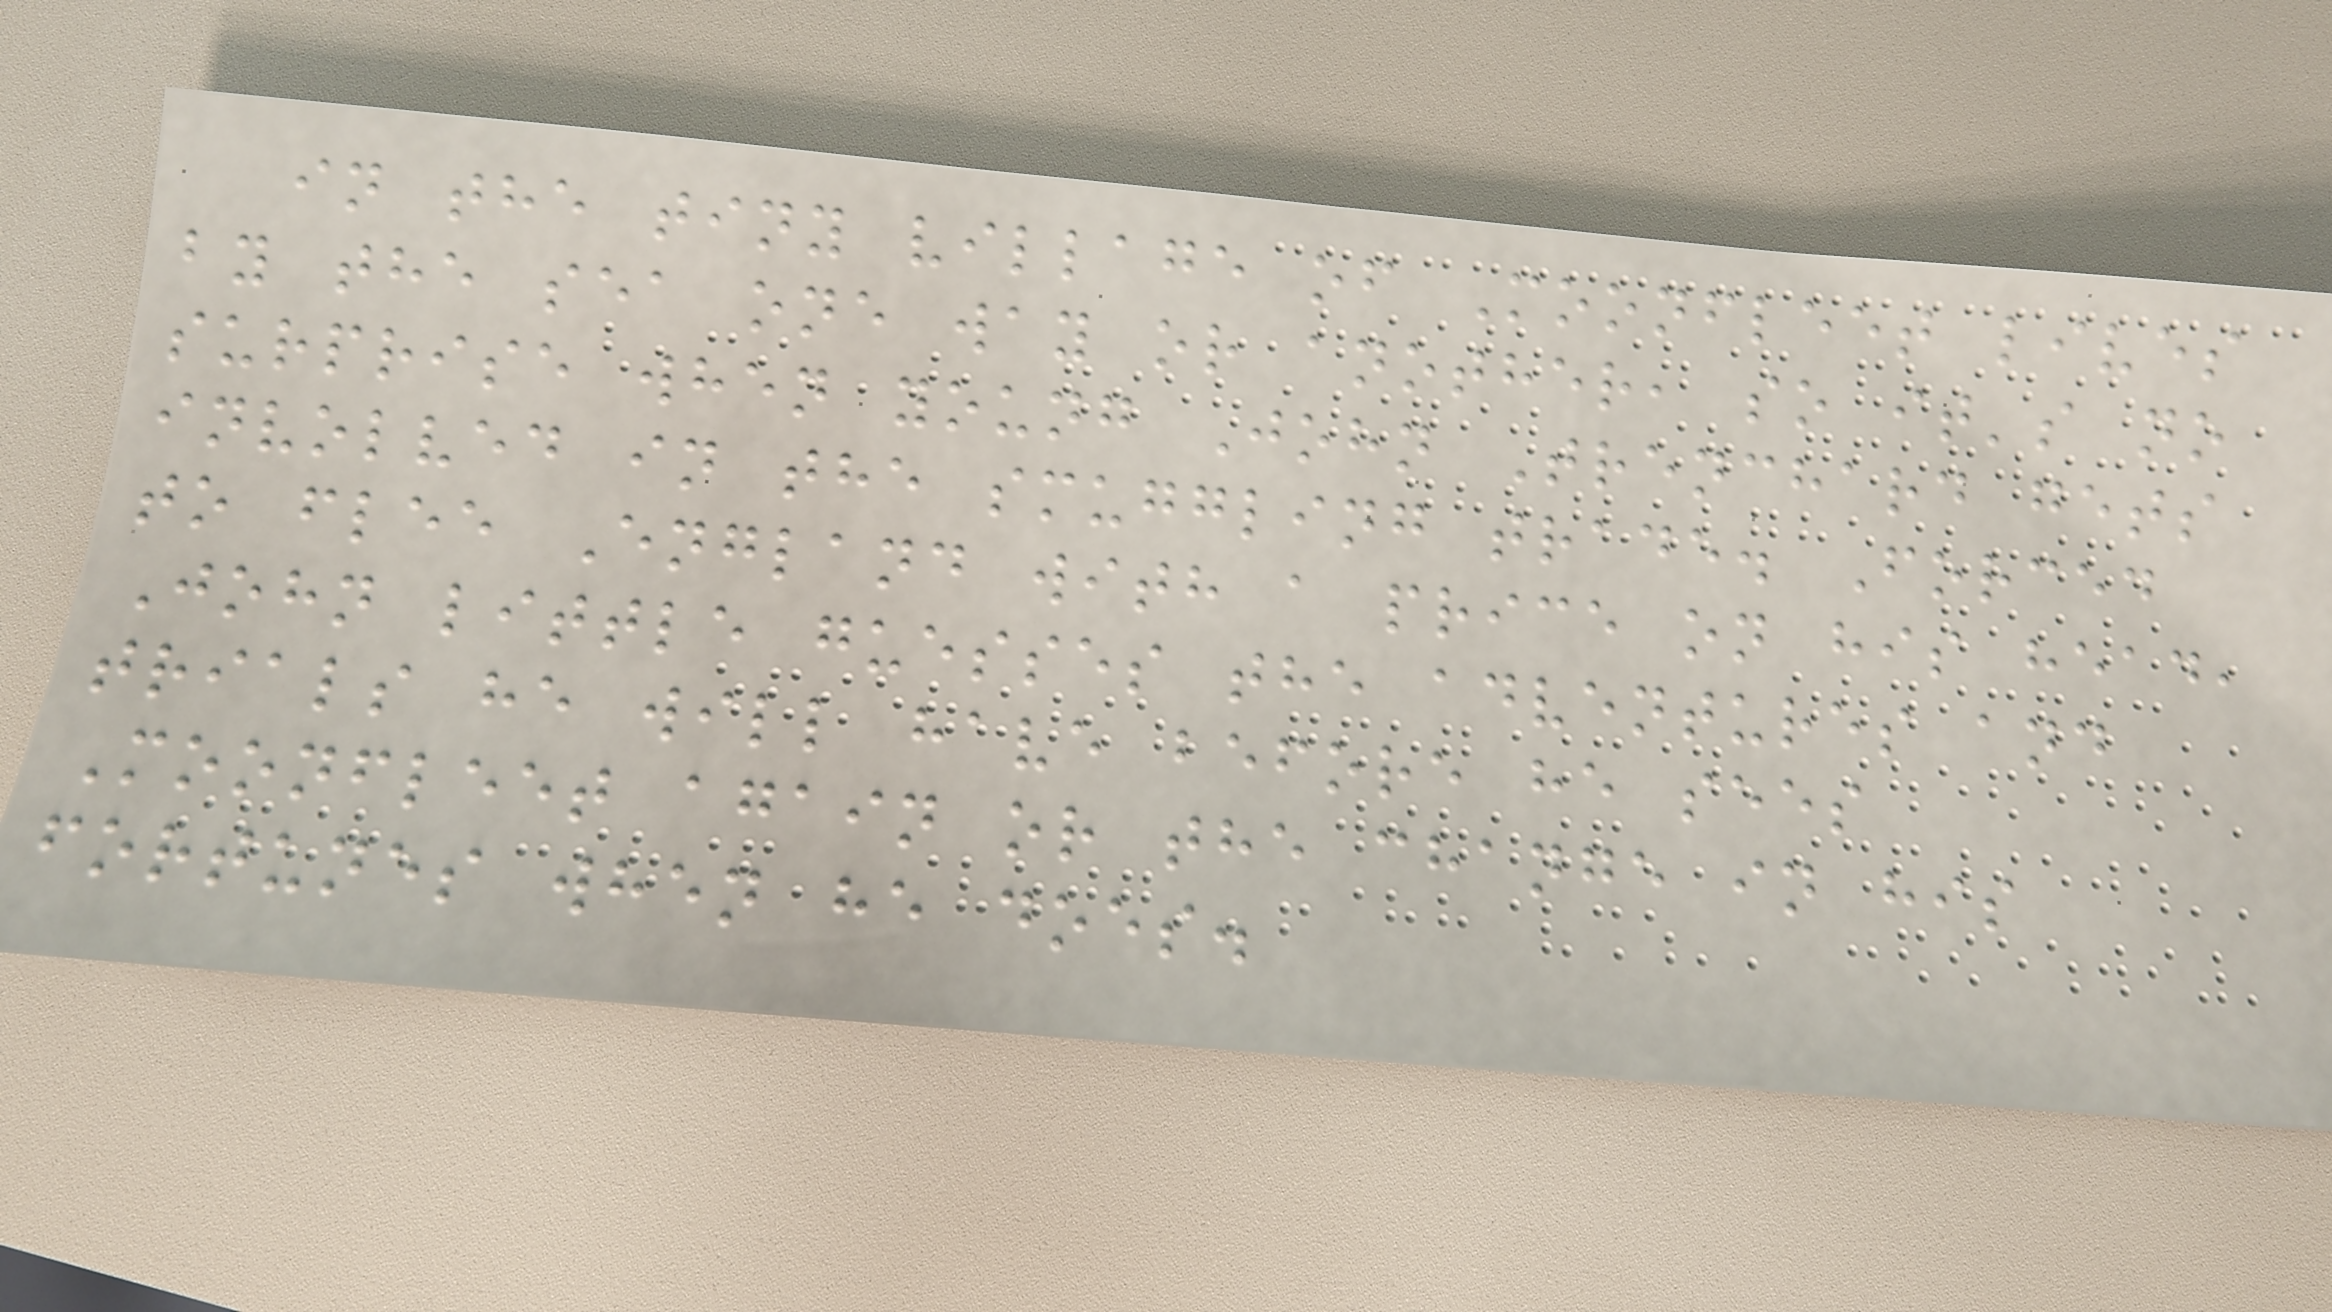in the tiny village of Moonfleet lives
by the sea one way or another, so it's no
surprise when young John Trenchard gets
involved in the smuggling trade. Forced
to flee England with a price on his head,
John little guesses the adventures and
trials he will have before he sees
Moonfleet again or the change in his
fortunes when he does.
